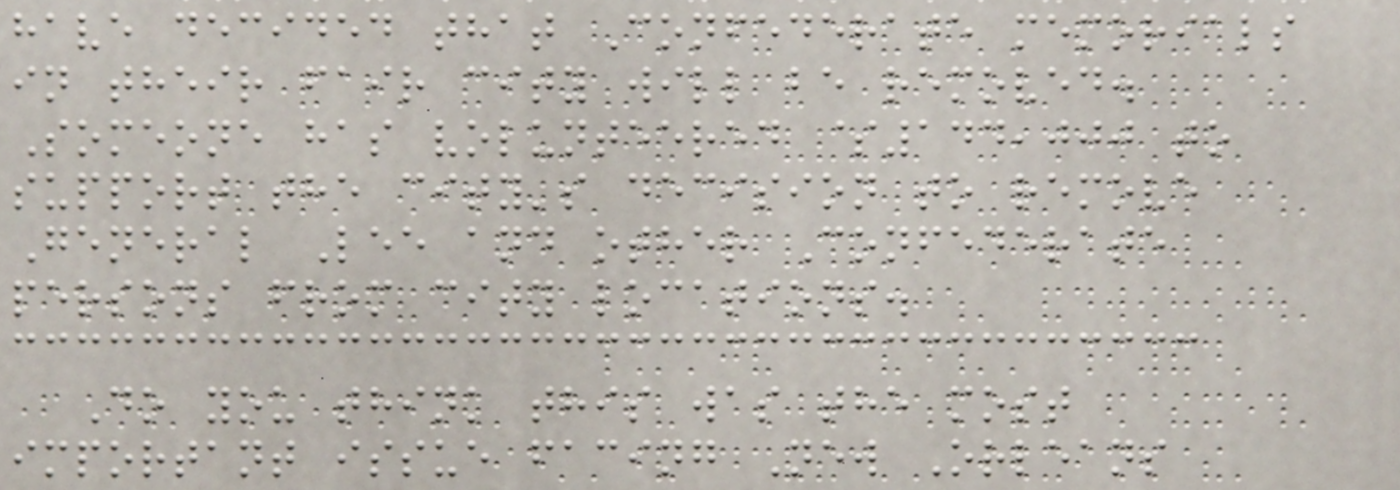have decided that Confederate memorials
in their fair city will be removed.
Someone has volunteered $144,000 to
support the city's decision to remove
General Lee and other Confederate
persons from city locations.
Do you think this was the most
important issue facing New Orleans
